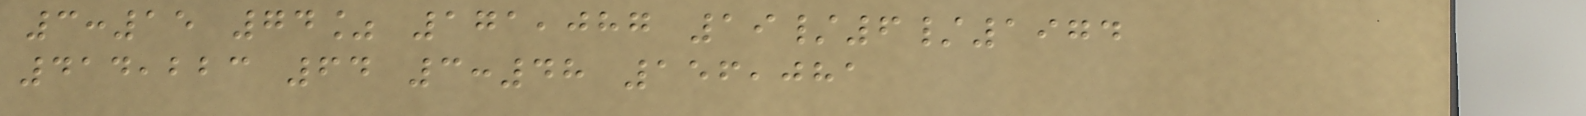3:15 74% 171,087 19/6/1974
414,223 64 3:48 156,081
